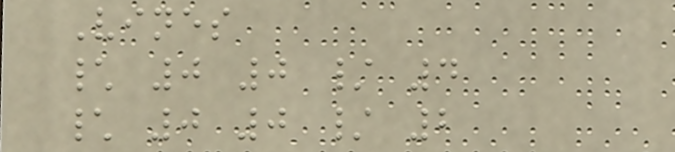Vines
\ 0 0 / 4
\ 0 0 / 2
